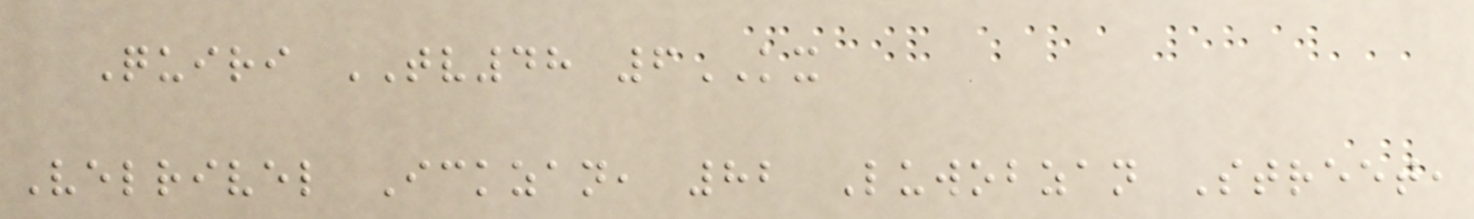Quiri TV48 6KX
Velrivel Ickzan, 82 Luwobzan Street,
